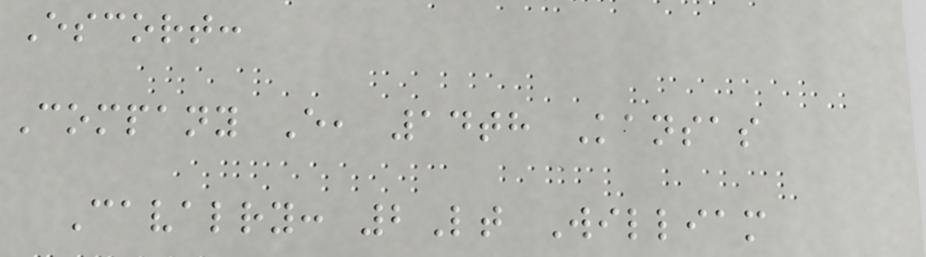Escort:
Company E, 14th Kansas
Cavalry: 2Lt William
